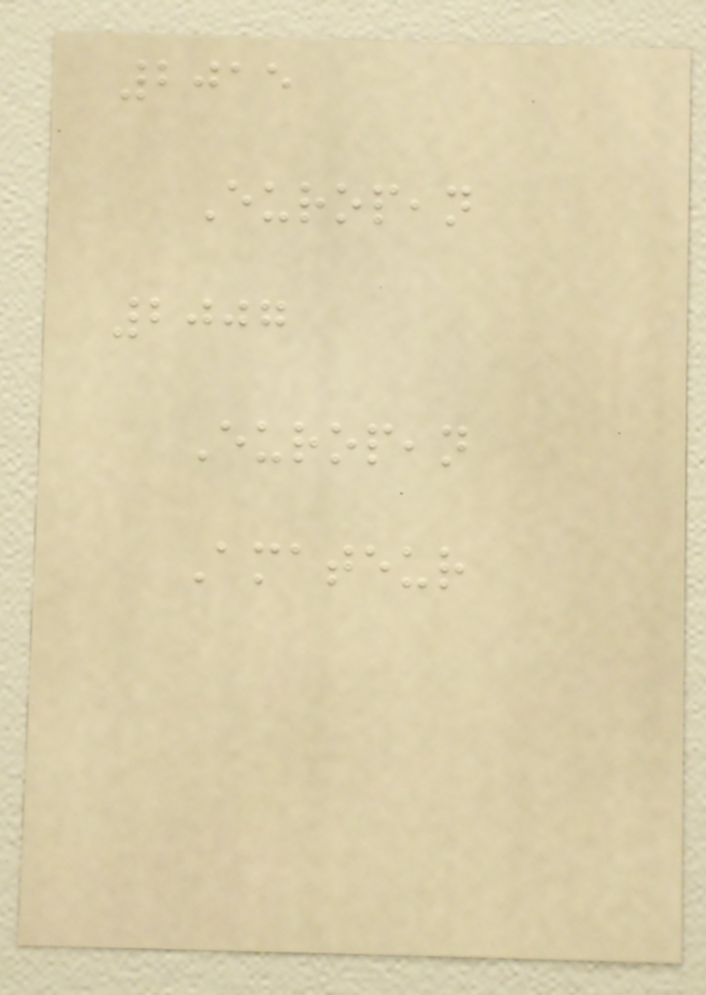2015
European
2007
European
Amateur
